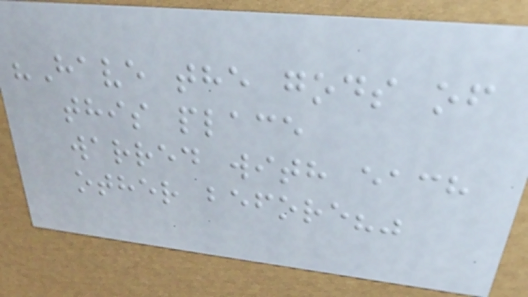"Have the gods of
this place
warred with each
other before?"
